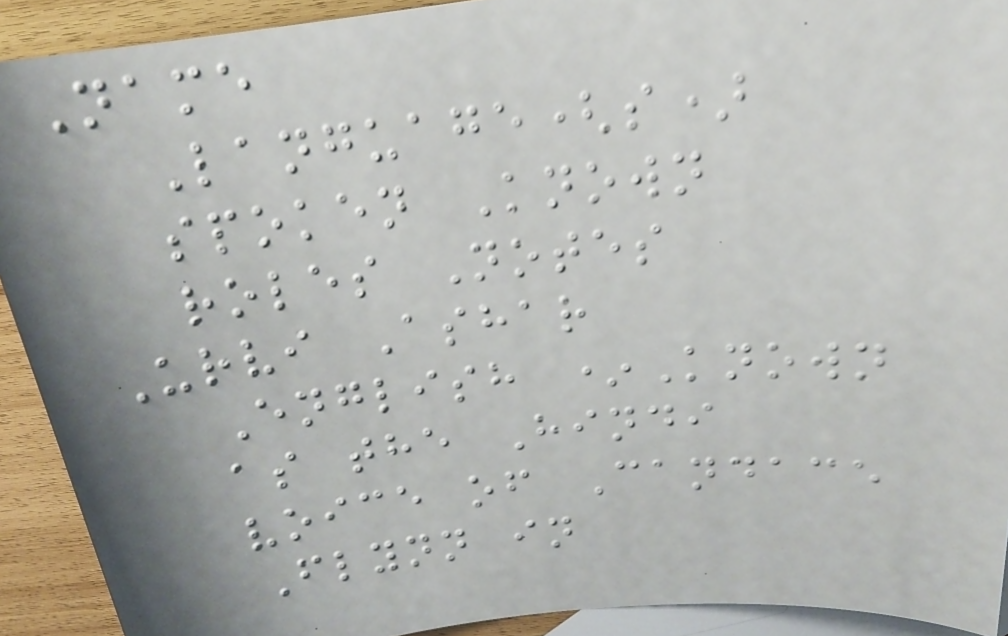Name
Language(s)
spoken Known
roles Notes
Urvi Ashar
English *Known
as the Hindi
voice of Candace
Flynn in
